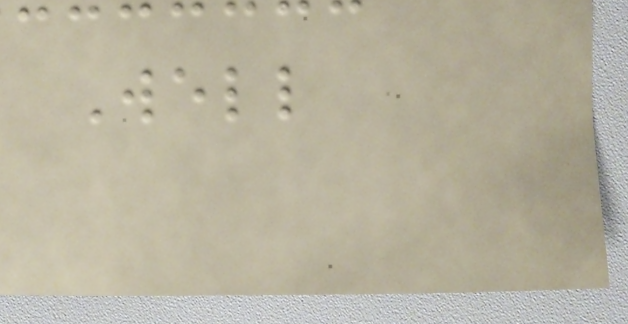Well
